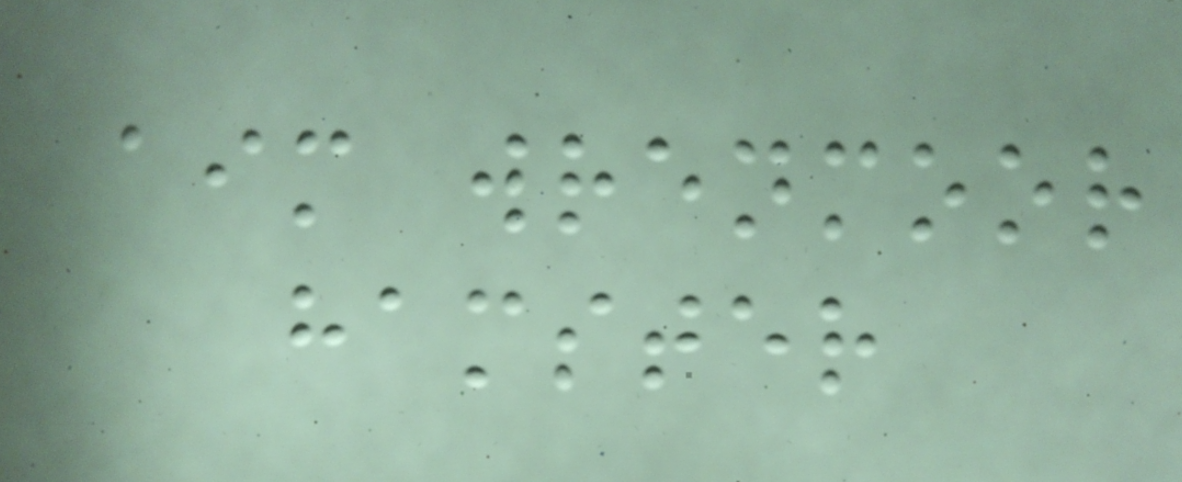aim wrenmoor
hamster
